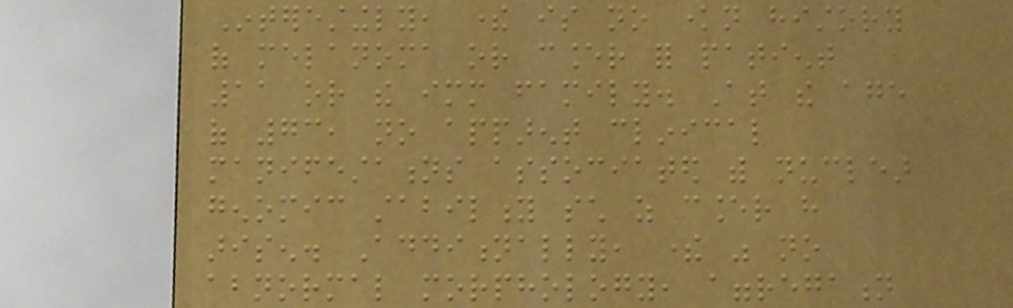Interestingly, there is no known history
of melanoma or cancer for patient
11 or the immediate family. At the age
of 73, no apparent clinical
manifestations associated with nuclear
genomic stability such as cancer have
arisen. Additionally, there was no
abnormal morphology, aggregation
